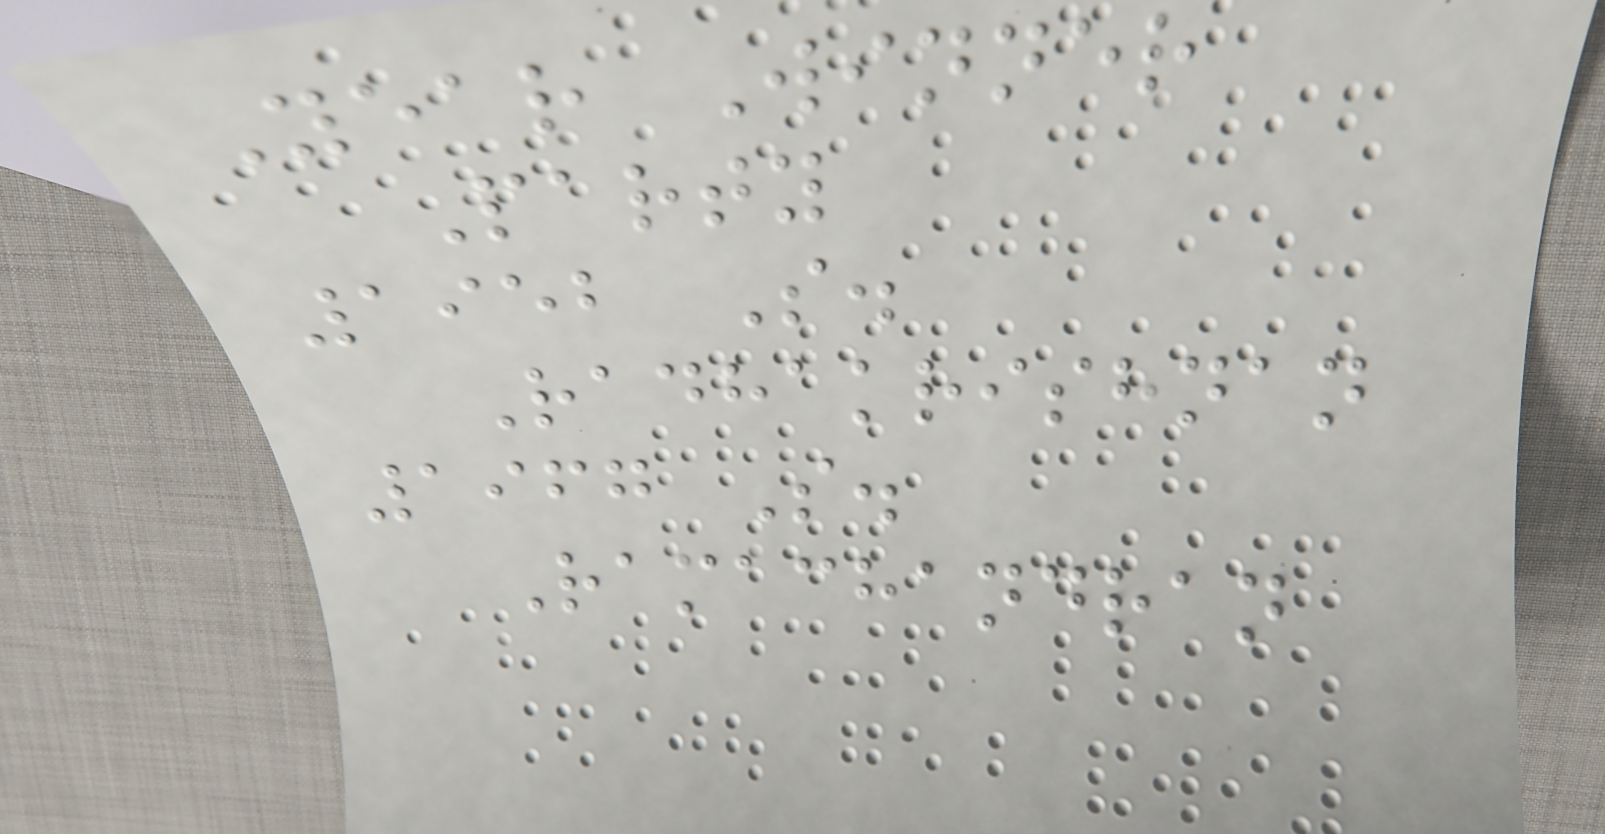Year Winner
Party
1952 S.
Radhakrishnan
1967 S.
Ramachandran
